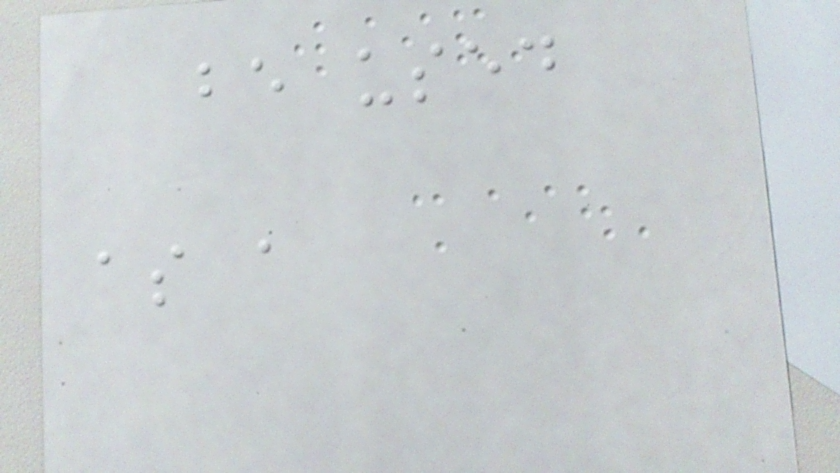be used
as a
